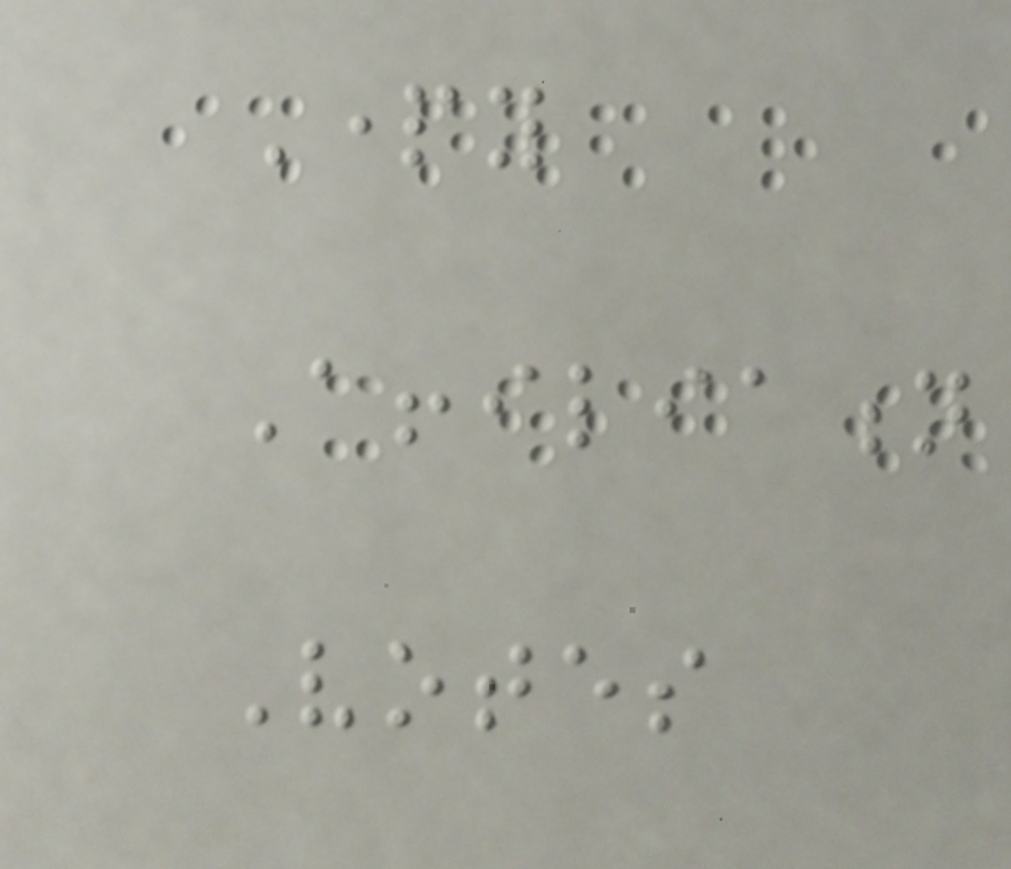Party
Affiliation
Votes
